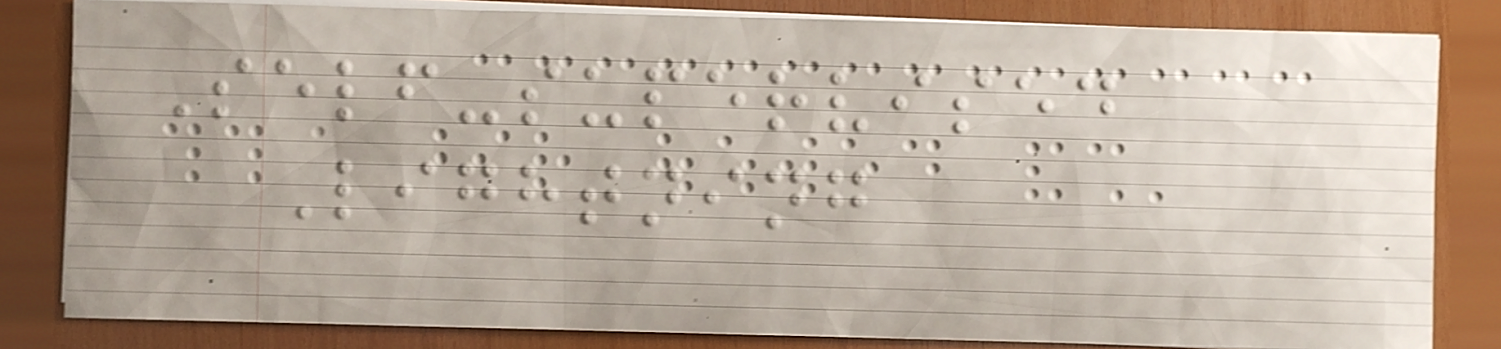Self-supervised
Lightning
